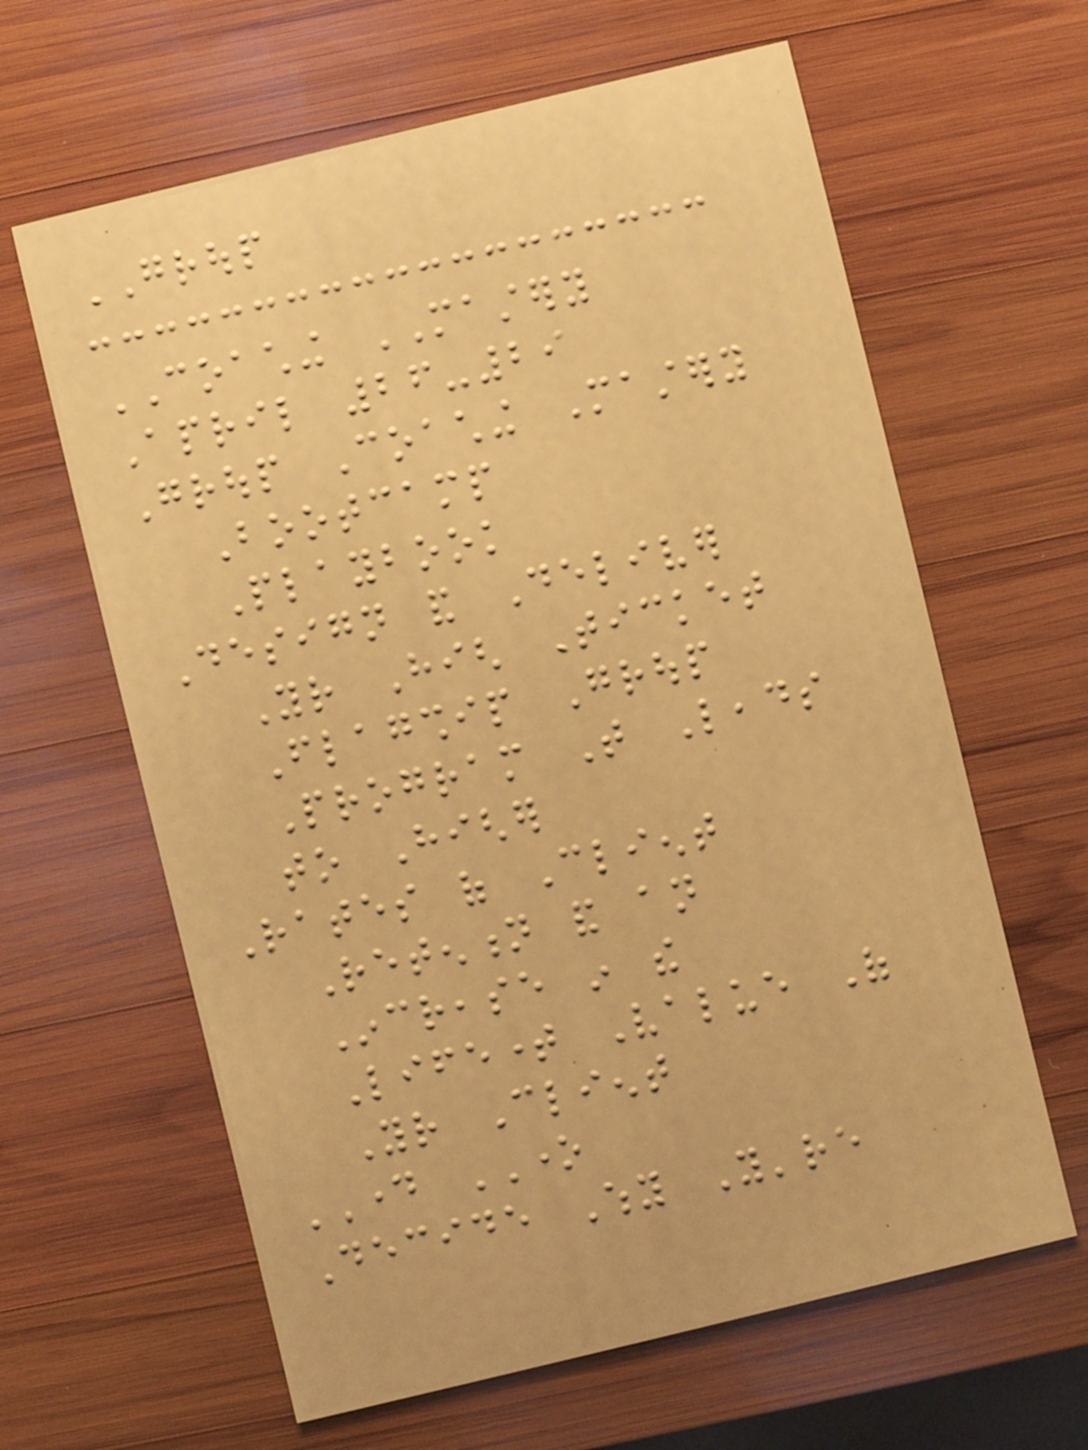GROUP
COACHING MASTERY
April 26-29
Group Coaching Mastery
Bootcamp
Playbook
Design and Deliver
Your High Ticket
Flagship Group
Program That Leads
to Higher
Rates of Client
Retention and an
Increase in the
Lifetime Value Of
Your Client
DAY ONE
Decide Why You're
